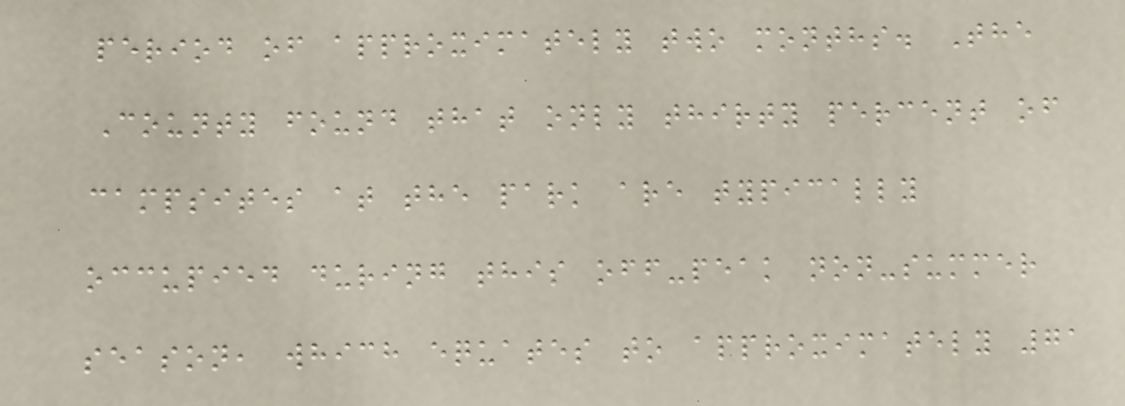period of approximately two months. The
County found that only thirty percent of
campsites at the park are typically
occupied during this off-peak non-summer
season, which equates to approximately 71
